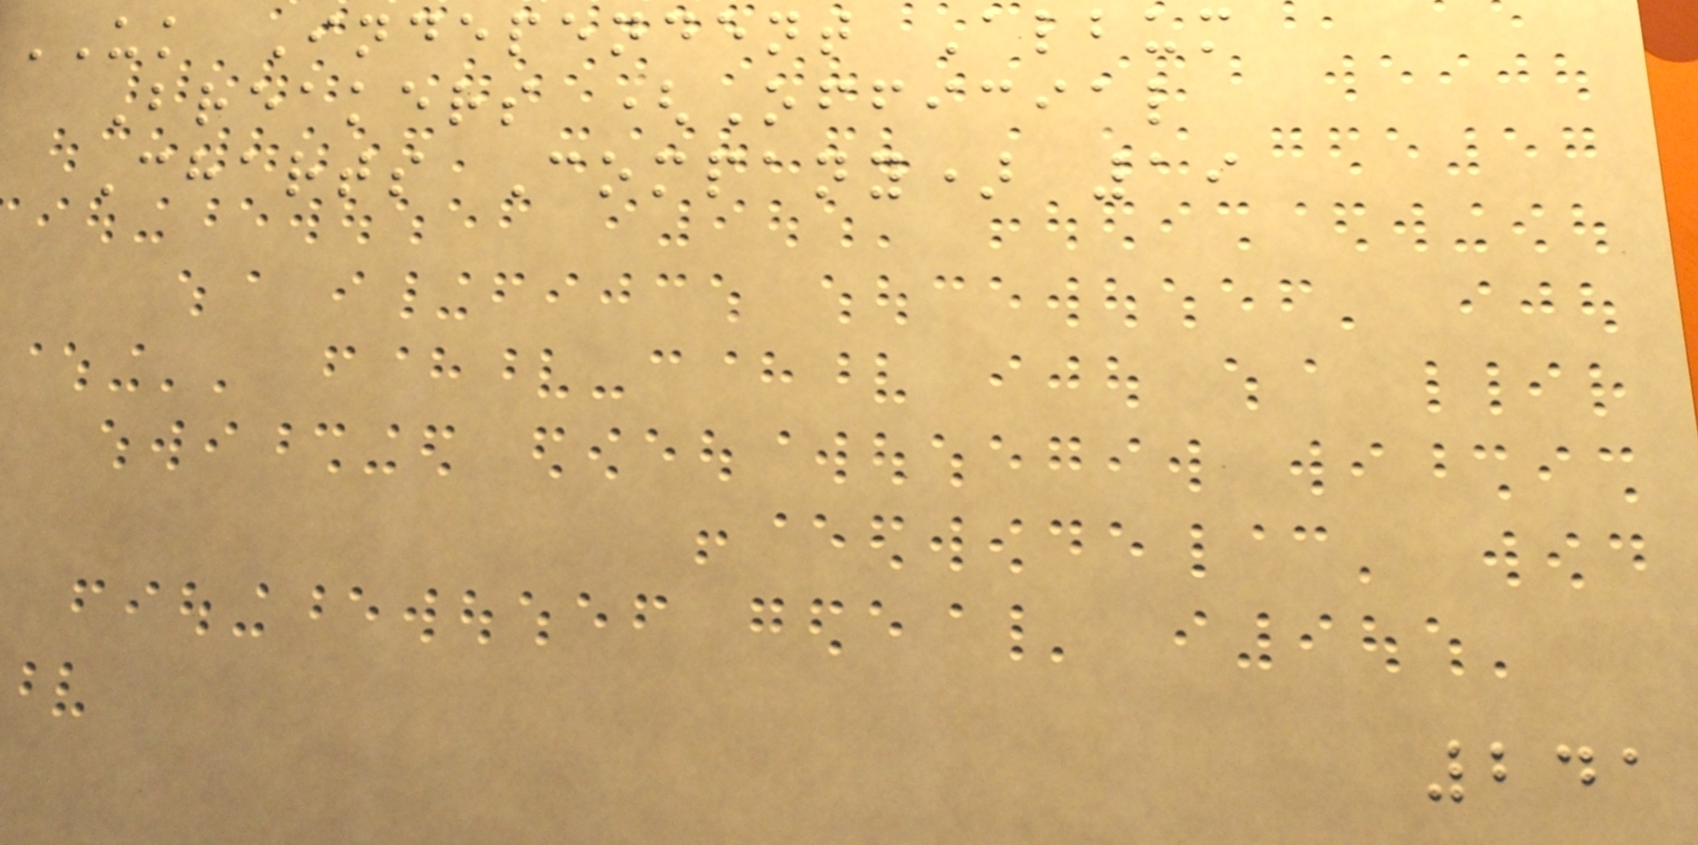UK Independent Album
Breakers (Official
Charts Company) 19
241
